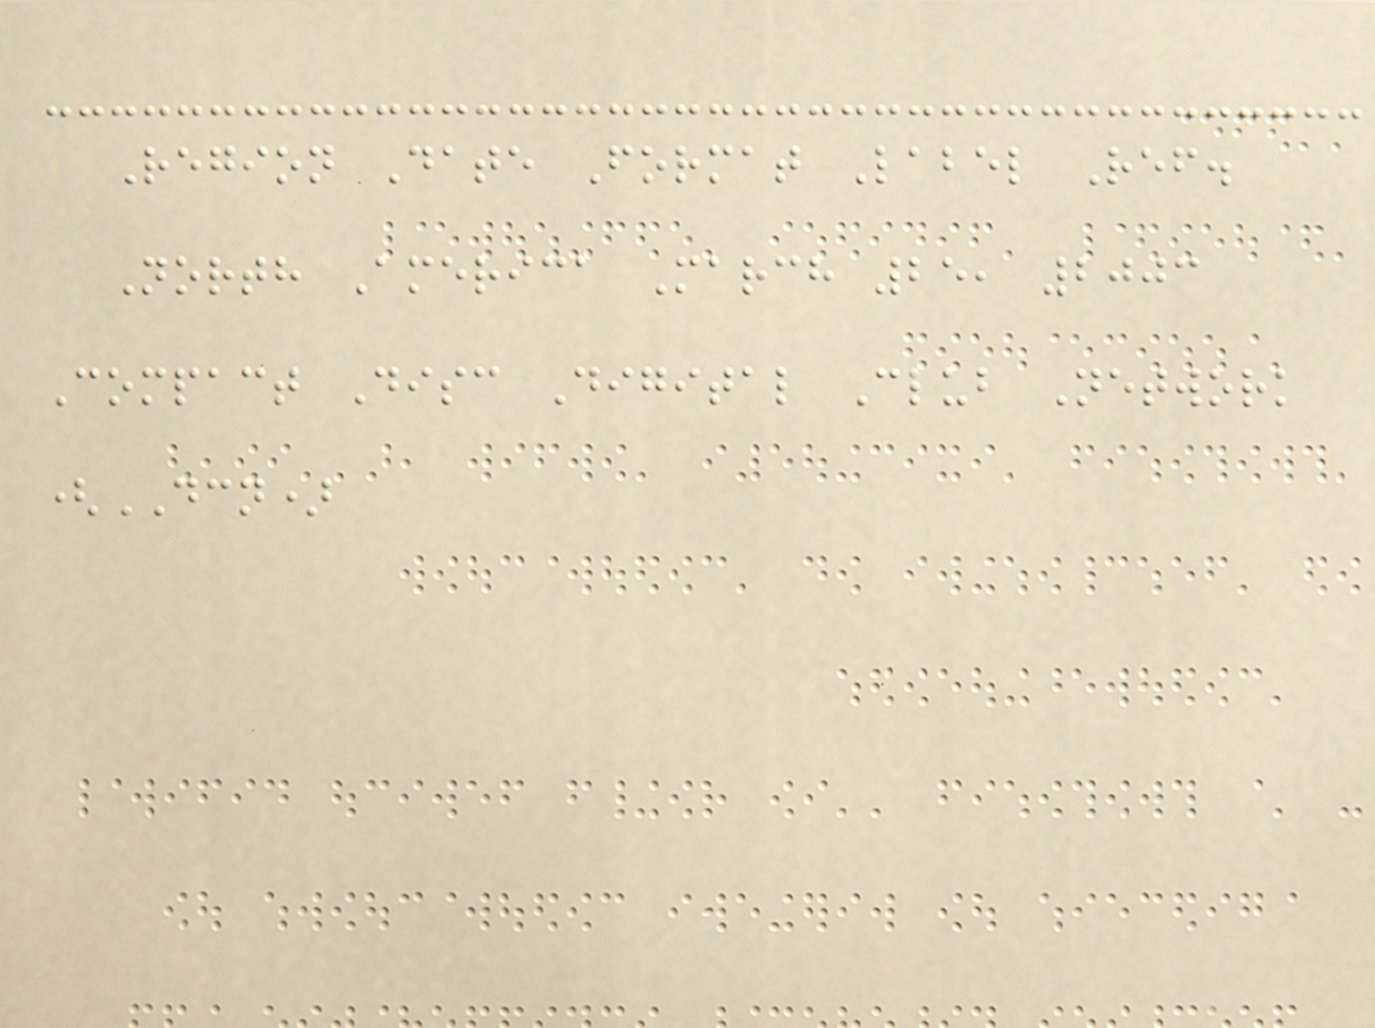Region Date Format Label Ref.
North America March 25, 2003
Compact Disc Digital Club Network
(DCN)
